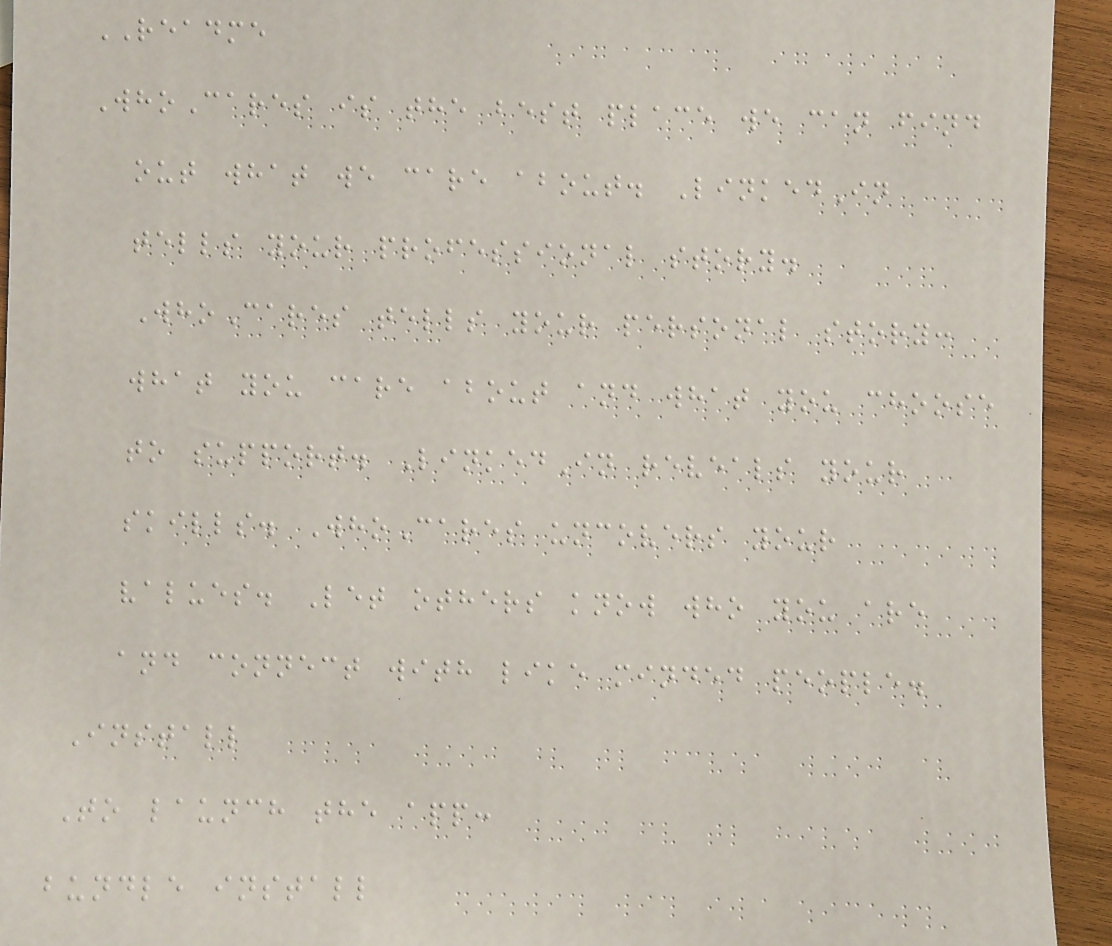README
WhoCares is the best place we can find
out what we care about. LinkedIn
tells your professional story.
WhoCares tells your personal story:
what you care about and what you choose
to support. LinkedIn reveals your
skills. WhoCares uncovers your
values. Let others know who you are
and connect with like minded people.
Install
To launch the app:
bundle install
